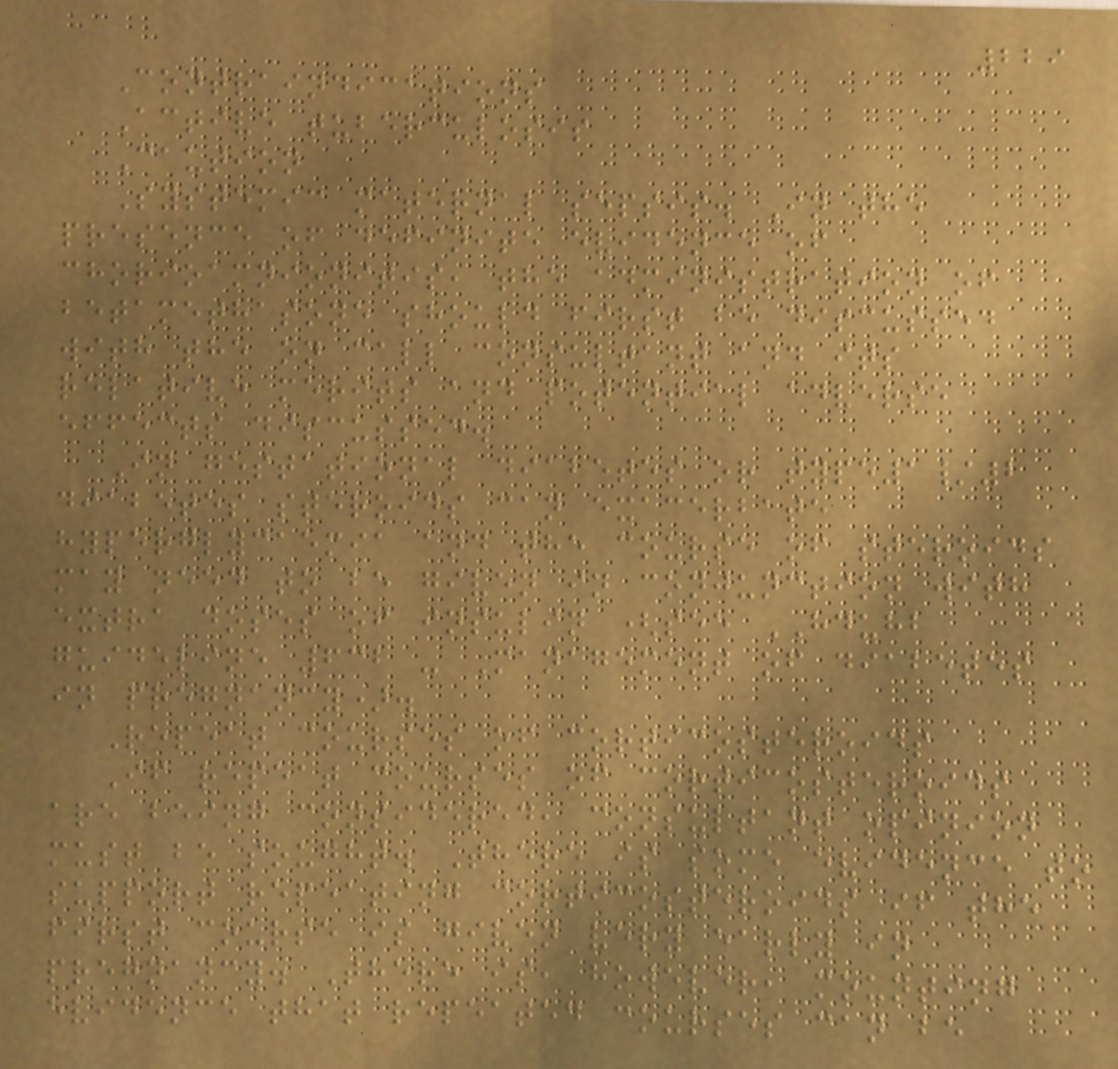229
Contraindications
Active tuberculosis
Caution
Systemic maternal sepsis. In the
presence of definite evidence of
chorioamnionitis, the administration of
betamethasone should first be discussed
with the on call consultant and its
relative merits and potential adverse
effects discussed.
In gestational diabetes or type1/2
diabetes steroids can exacerbate
hyperglycaemia and the course of steroids
may need to be given in conjunction with
extra doses of insulin (see HDUHB
guideline 632 - Management of diabetes
in pregnancy).
Repeat courses of corticosteroids
If repeat courses of corticosteroids
are being considered, consultant opinion
must be sought. There is some evidence to
support repeating corticosteroids if the
first course is given very early in
pregnancy. There is, however, mounting
evidence that repeated courses can be
